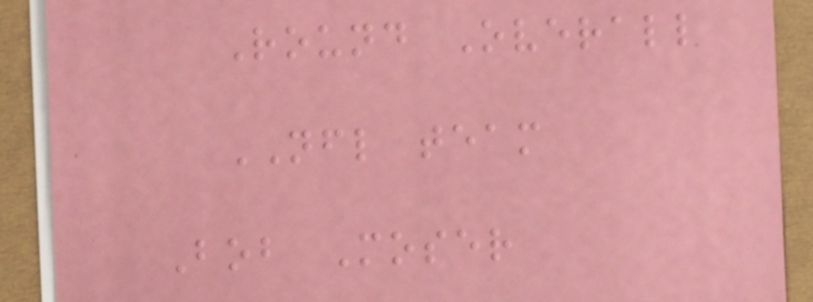Round Overall
NFL team
Bob Moser
